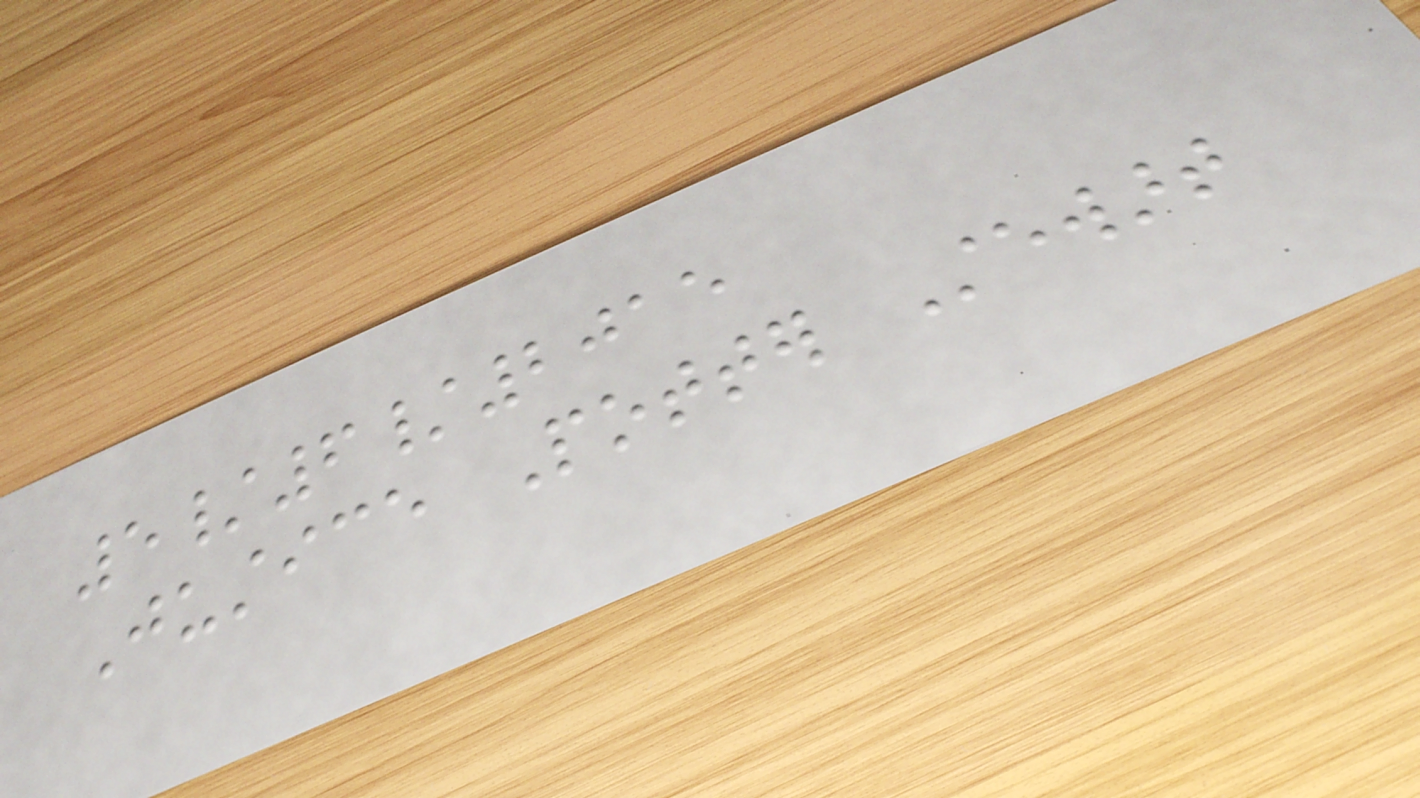5/6/2015
Justice Potter Stewart
